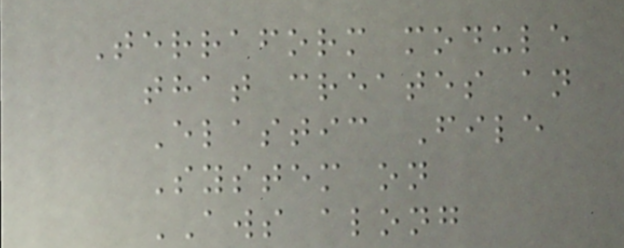Terraform module
that creates an
Elastic File
System on
AWS along
